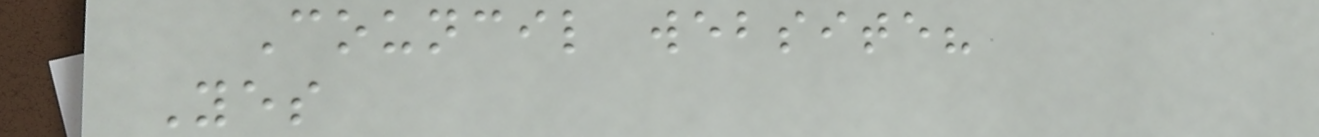Council website?
Yes
